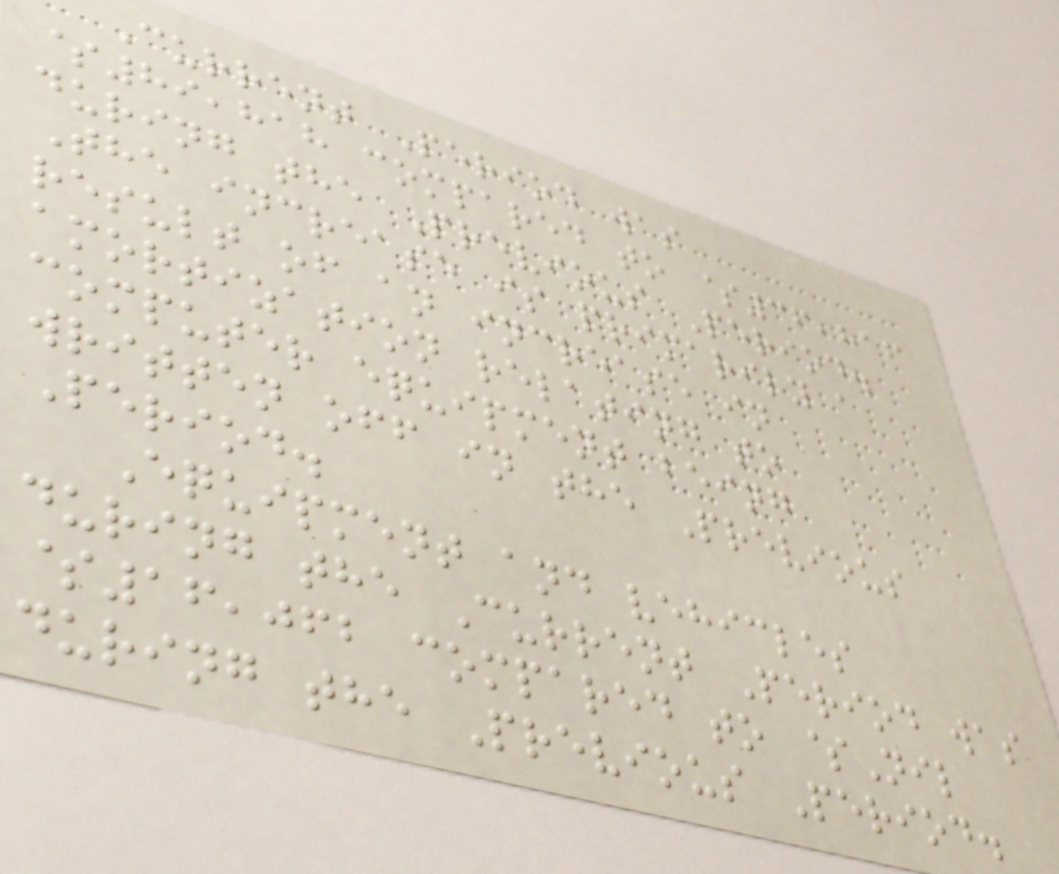Current Period was
$89,818 compared to $36,816
during the Previous Period.
The increase is primarily a
result of an increase in
amortization relating to
computer equipment being
written off in the Previous
Period.
Equipment and vehicles
during the Current Period was
$16,062 compared to $Nil
during the Previous Period.
